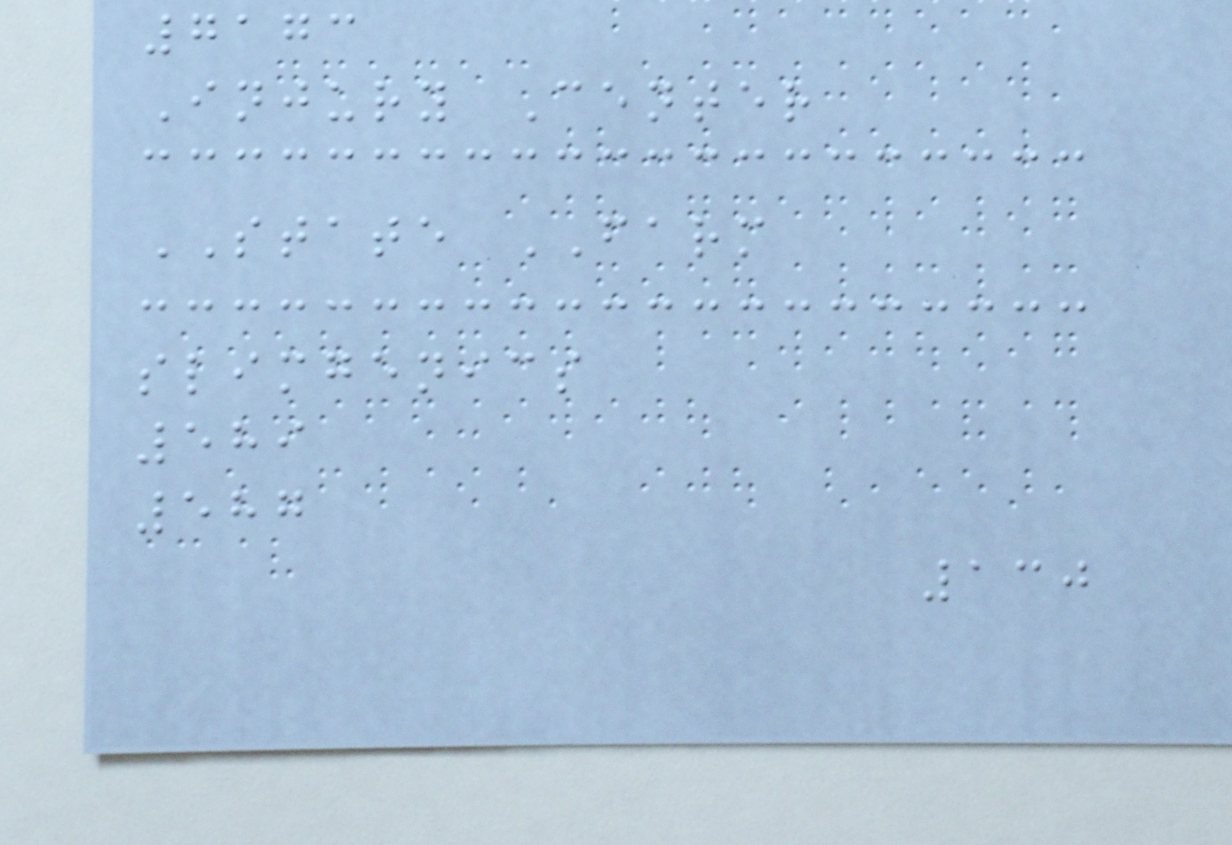7173
Injury Center
STATE FARM
slimgenics
589
587
130
